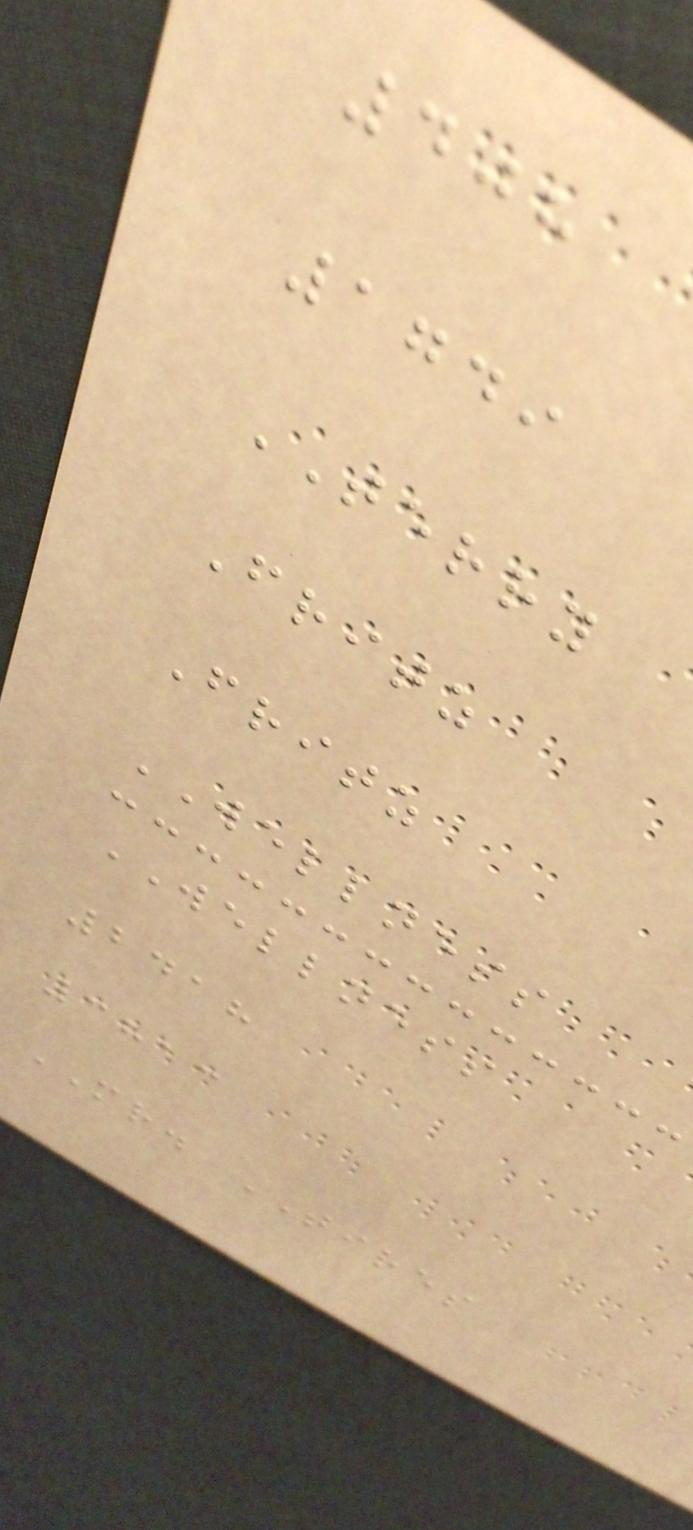408
1749
TERRY
Fritz
Fritz
WELLNESS
WELLNESS
2418
3813
MR. TIRES
